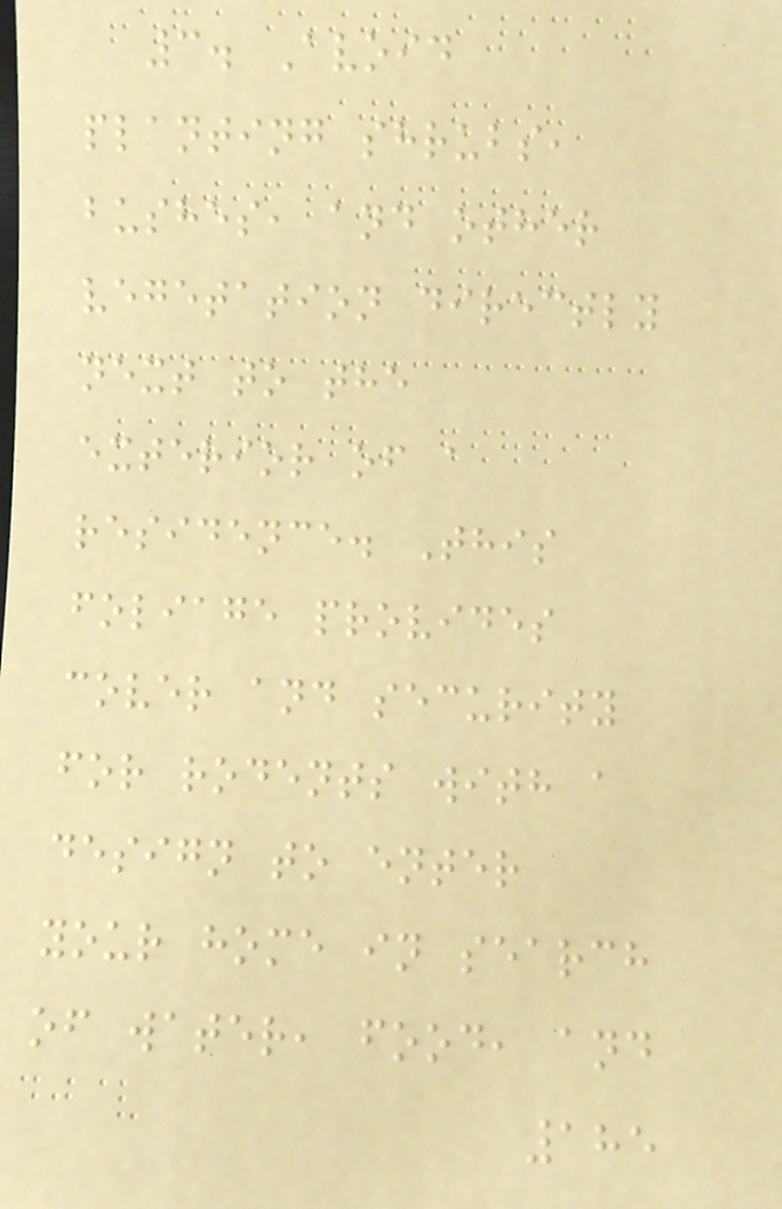3. Avoid
planting shrubs,
bushes, and other
vegetation directly
next to the
exterior of a
residence. This
foliage provides
cover and security
for rodents with a
design to enter
your home in search
of water, food, and
185
